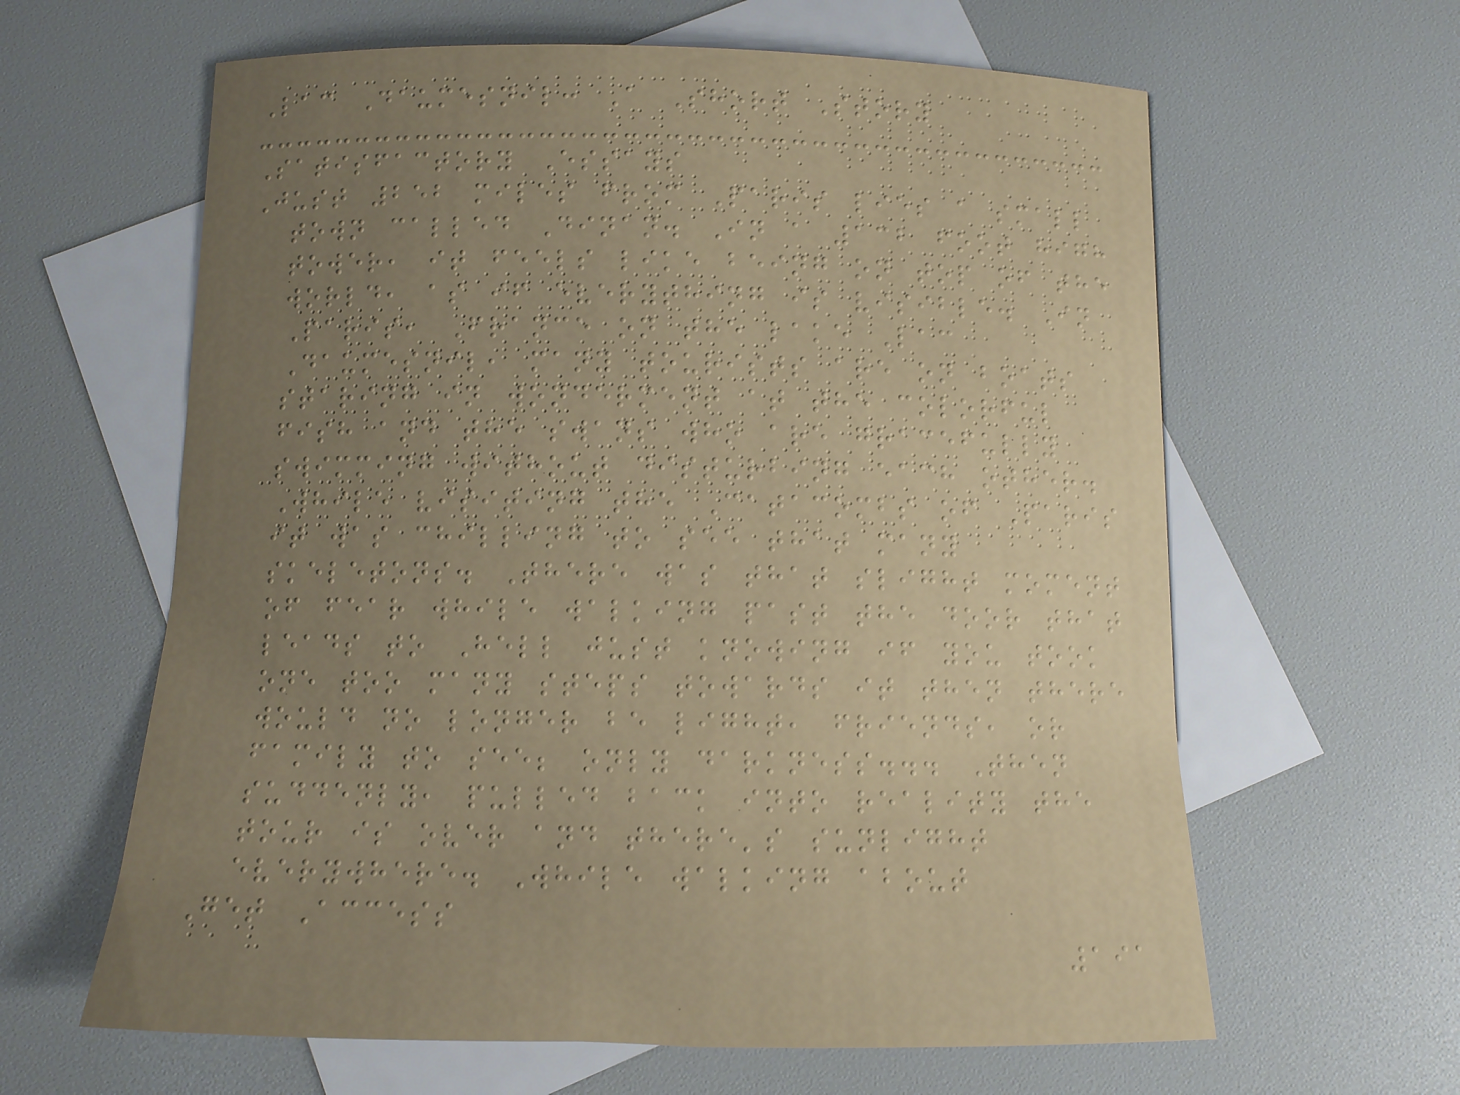Lac Daumesnil: A Short Story
Satisfactory Essays
Just 252 miles from Paris lies a small
town called Dinan. In a 132 foot high
tower, it feels like being on top of the
world, as if everything is visible. In
Paris, France on the lake Lac
Daumesnil, many tourists are on boats
staring in wonderment at the colorful
fish and the swans who are gracefully
swimming without disturbing each other.
While visiting the Catacombs of Paris
it was chilling to see that many
skeletons. There was that slight moment
of fear while walking past the door that
leads to Hell just knowing if you took
one too many steps towards it then there
would no longer be light, friends, or
family to see; only darkness... Then
suddenly, pulled back into reality the
tour is over and there's sunlight
everywhere. While walking about
Get Access
191
